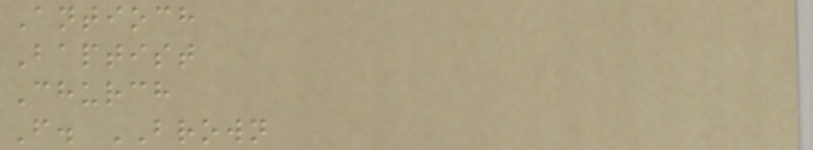Antioch
Baptist
Church
F. BROWN
